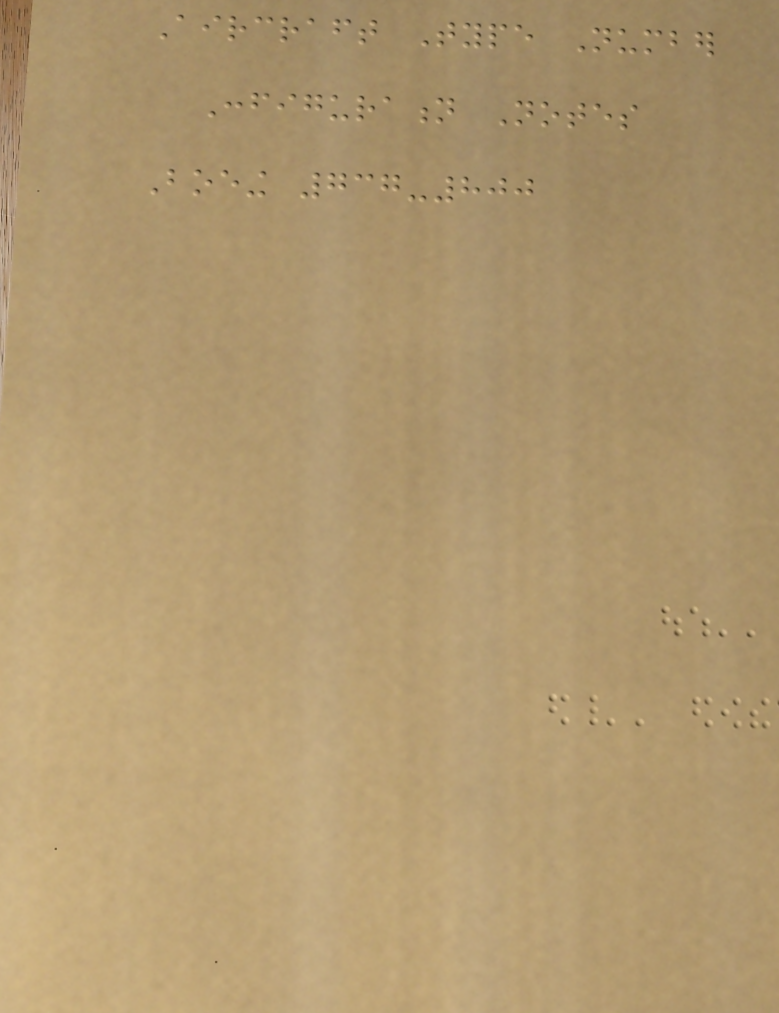Aircraft Type Number
Configuration Notes
Boeing 737-800
